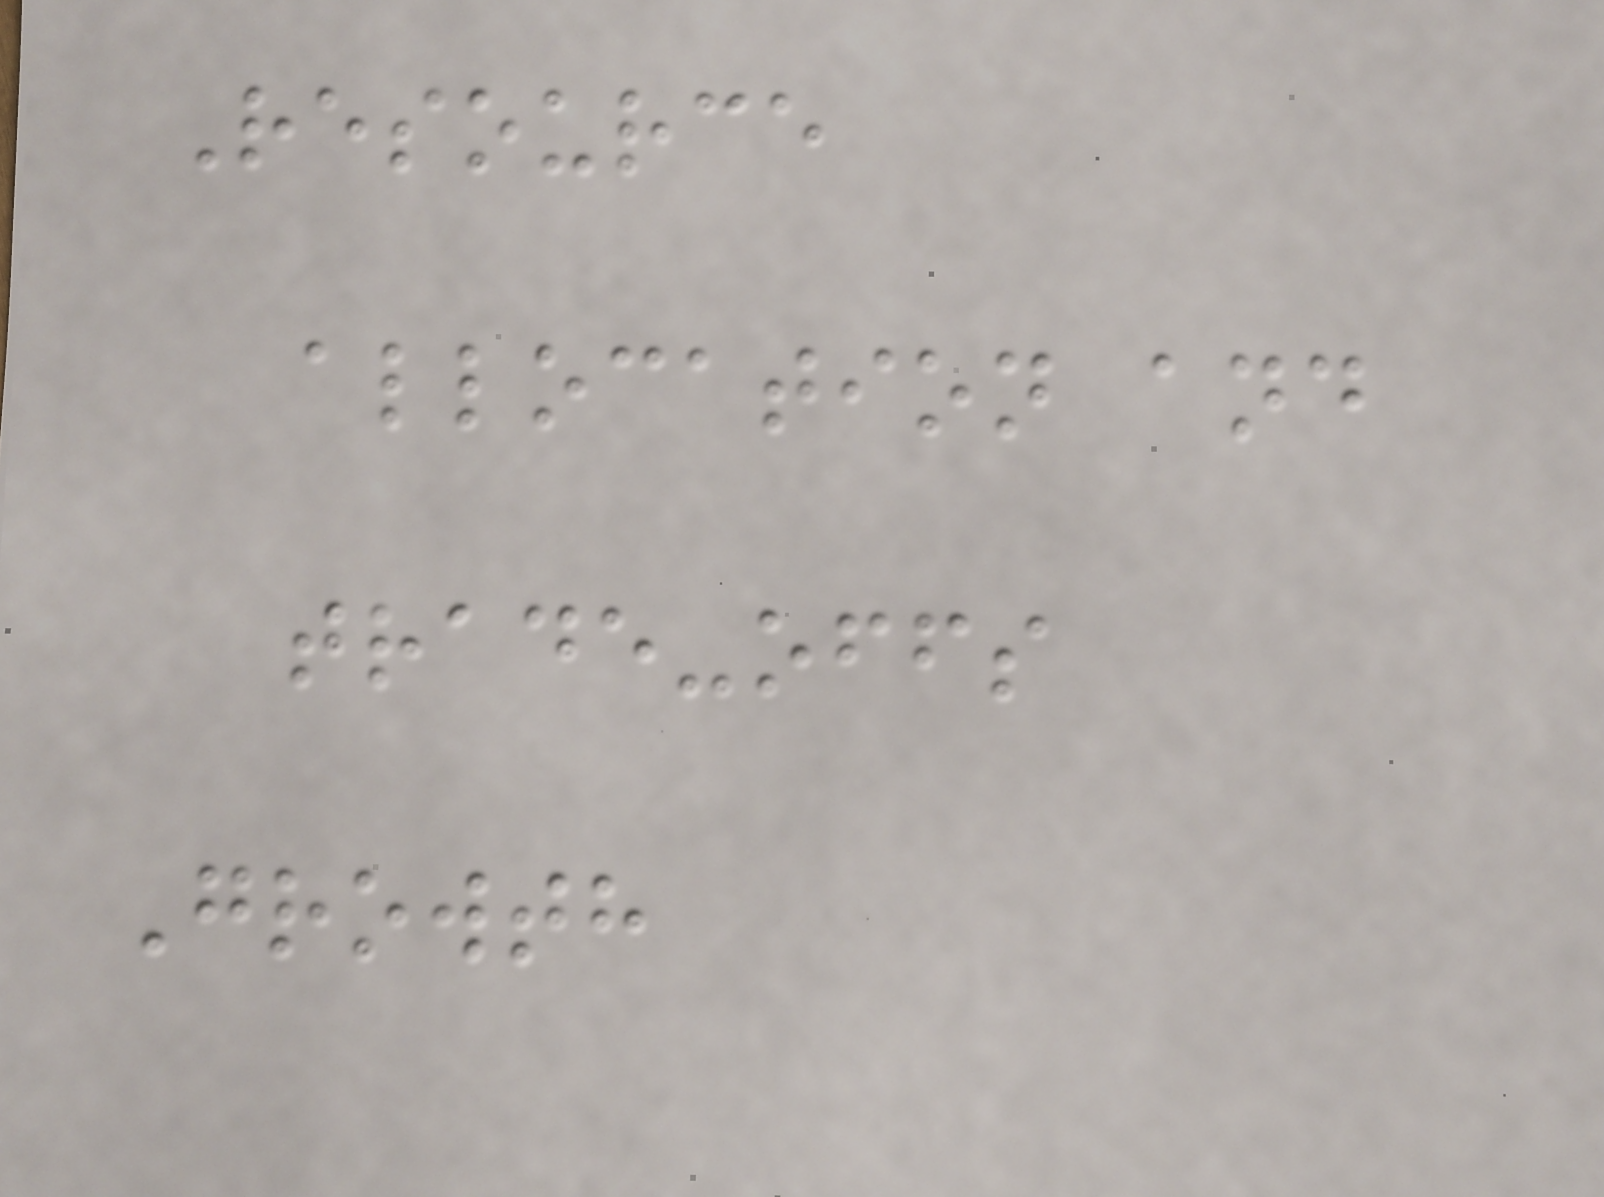Resource
allocation and
trade-offs
Growth
